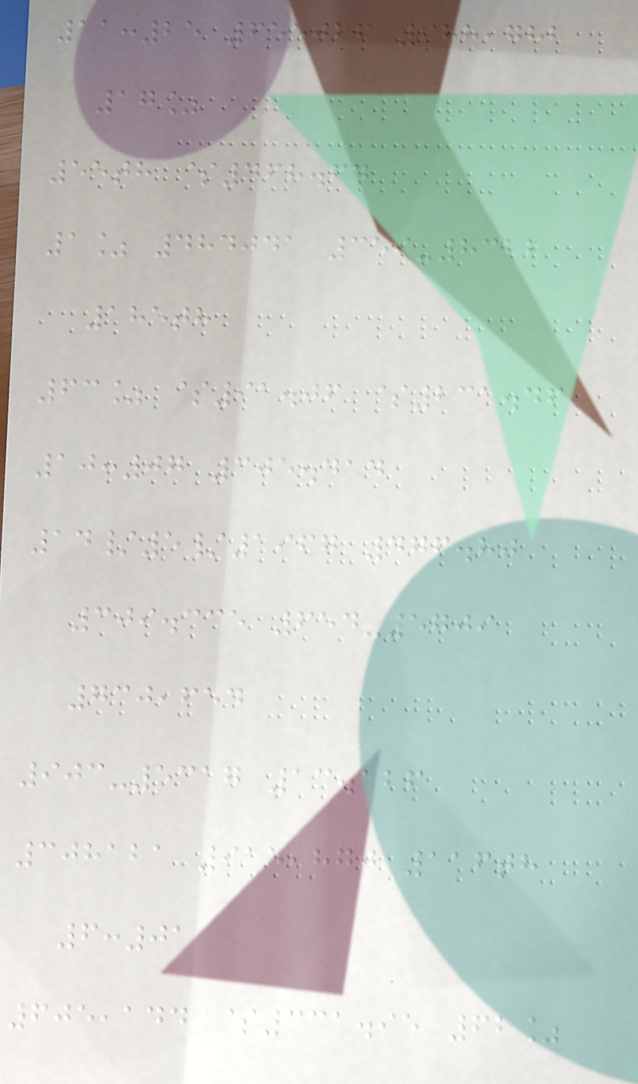11:25 655026 988,782
17%
55th $468.64
1% 484041 359-8322
185th
63% $91.06 $231.46
10:07 305.414
14/5/1967 476.80
309.335 654-5709
730,654
903-5317 13.126
308121 915,870 116th
6:01
605,144 $331.95 62%
